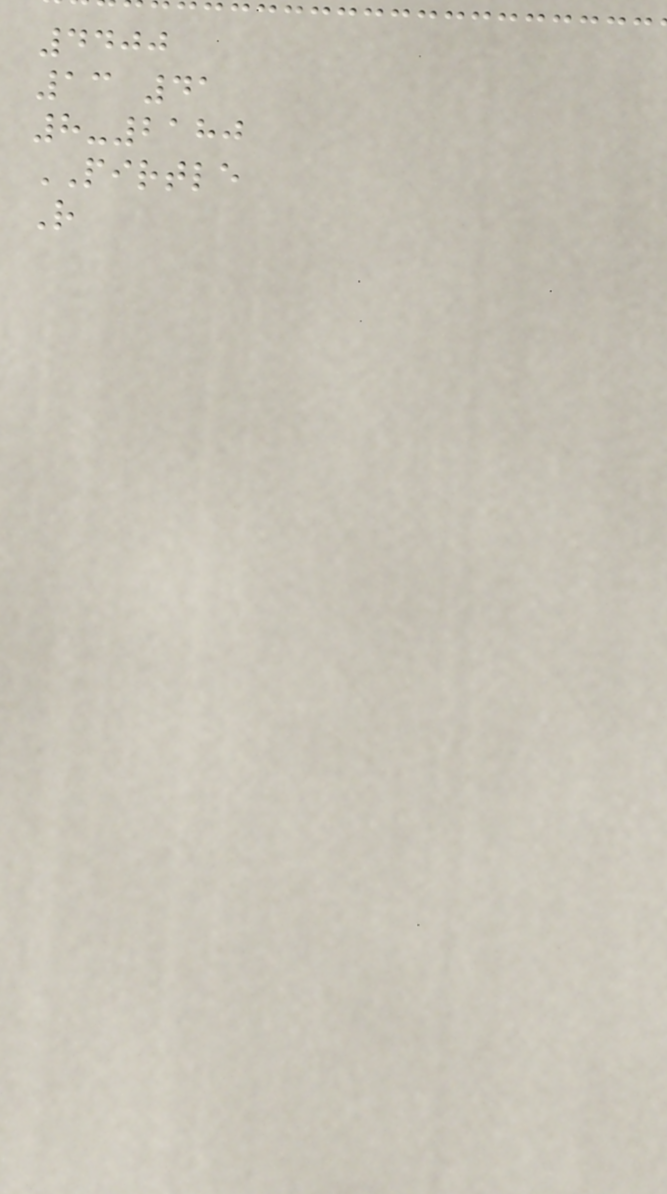4400
13 41
8-2180
PIRTLE
R
